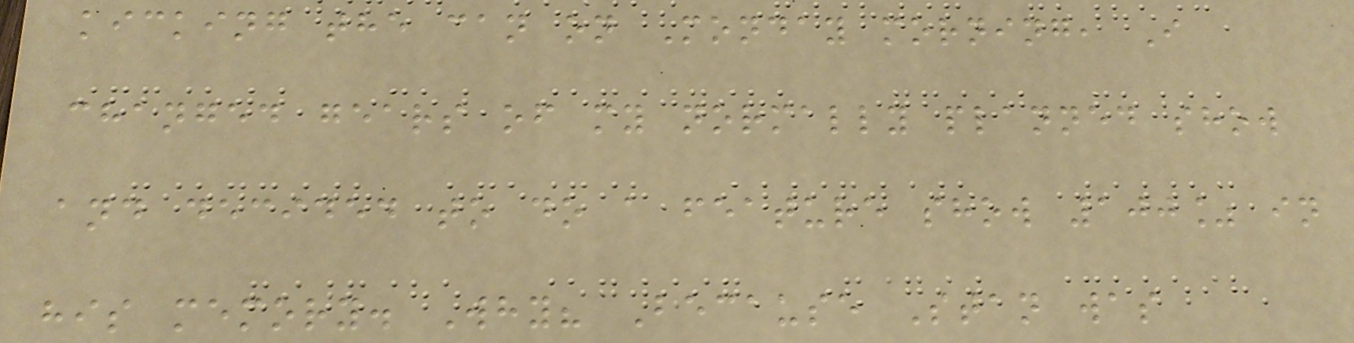kicking the can on Monday morning, I
changed gears of my normally planned show
and decided to do a feature show 100% in
his memory. Why? Because Stan was
